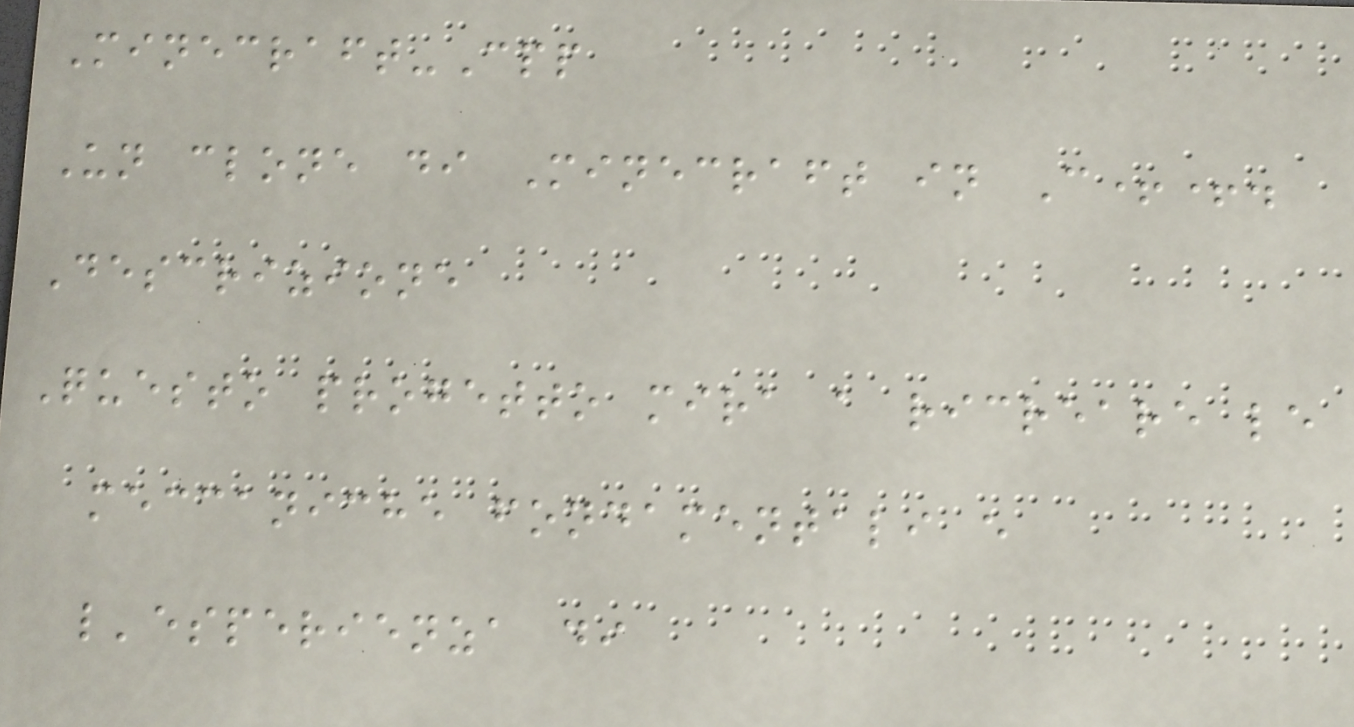Minecraft-Cpp
Un clone di Minecraft in C++.
Descrizione
Questo progetto mira a ricreare le
meccaniche fondamentali e
l'esperienza di
